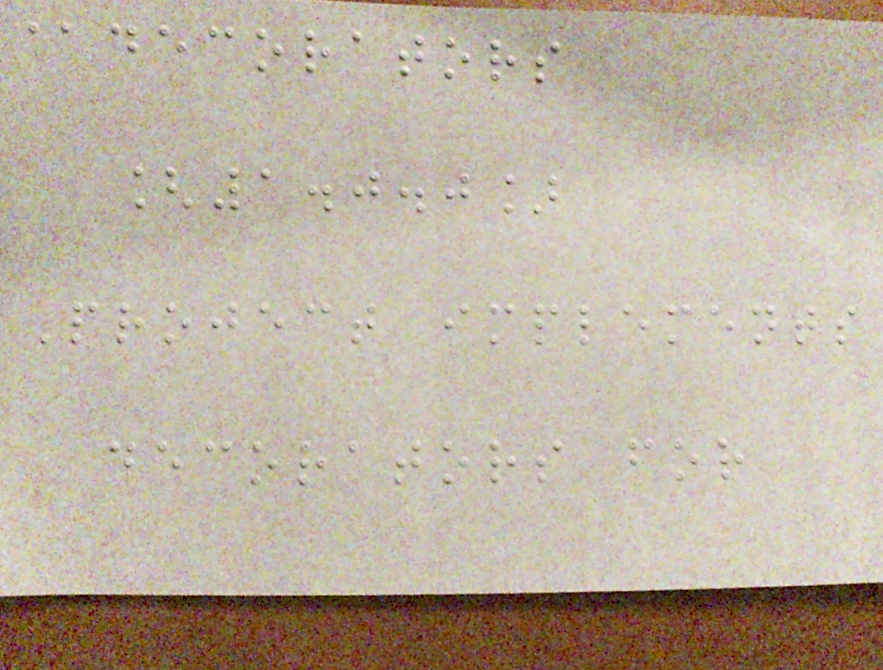@decorators
[1.0.0]
Project implements
decorators for
